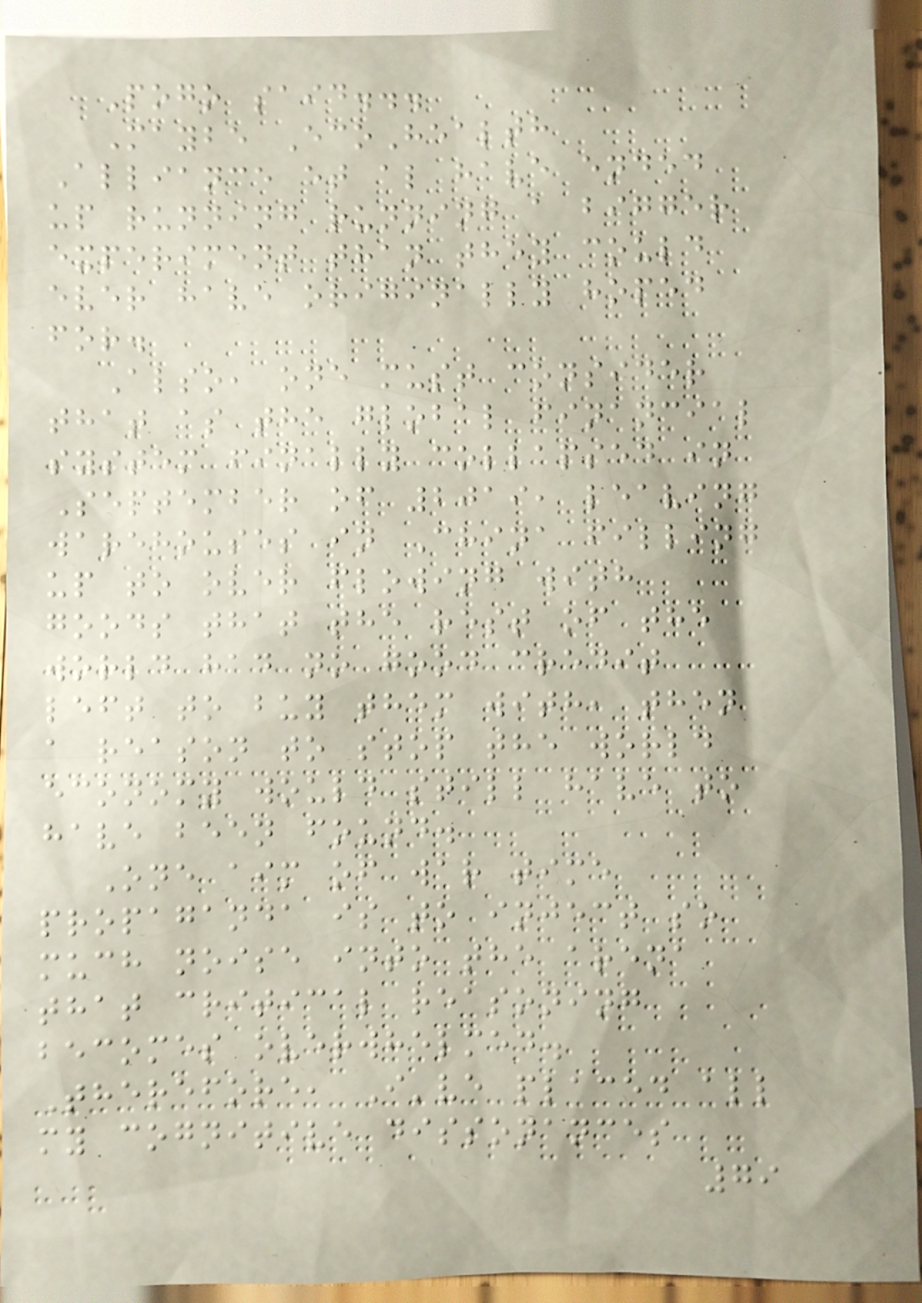Pogo said...
Maybe EcoHealth
Alliance et al have ended
up running running a bigger
experiment than they could
ever have originally hoped
for.
Also, one must consider
that as the global financial
system finally collapsed in
September of 2019, leaving
warehouses in China filling
up to over flowing with
goods that the rest of the
world had no good credit
left to buy them with, then
a reason to stop the world
economy would still have to
have been found.
One aim of war time
propaganda is to inject so
much noise into the arena
that critical reasoning
becomes overwhelmed.
Therefore, I've placed all
my cognitive dissonances
79
